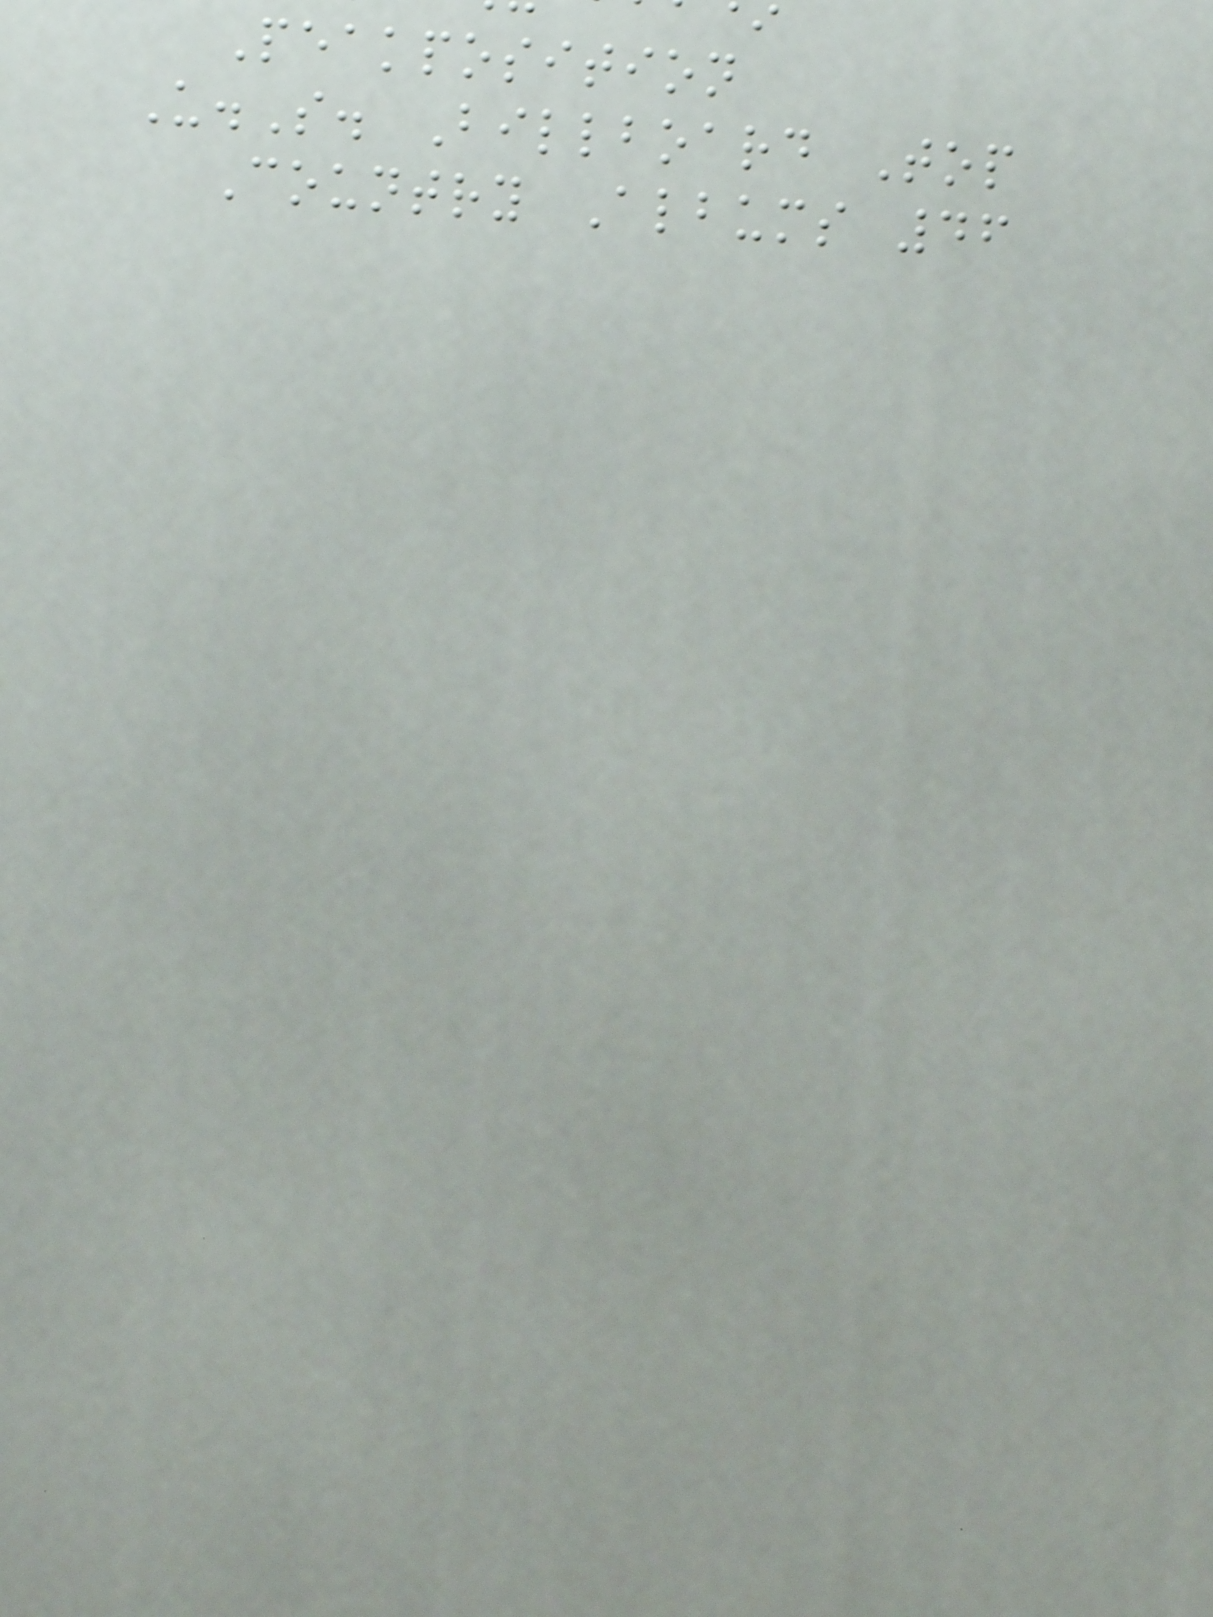Peakposition
U.S. Billboard Top
Country Albums 46
